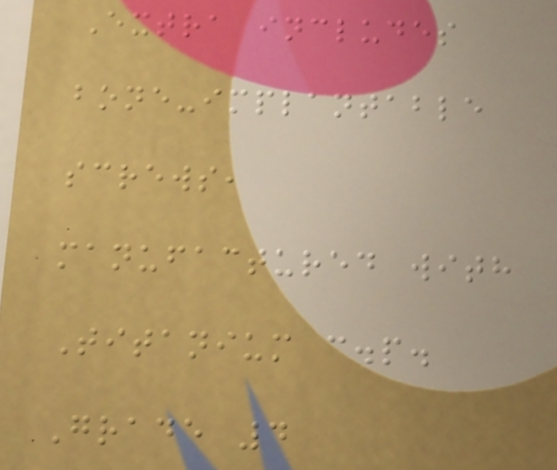Extra includes
bone-implantable
screws,
manufactured with
Titanium c.p.
Grade 4
